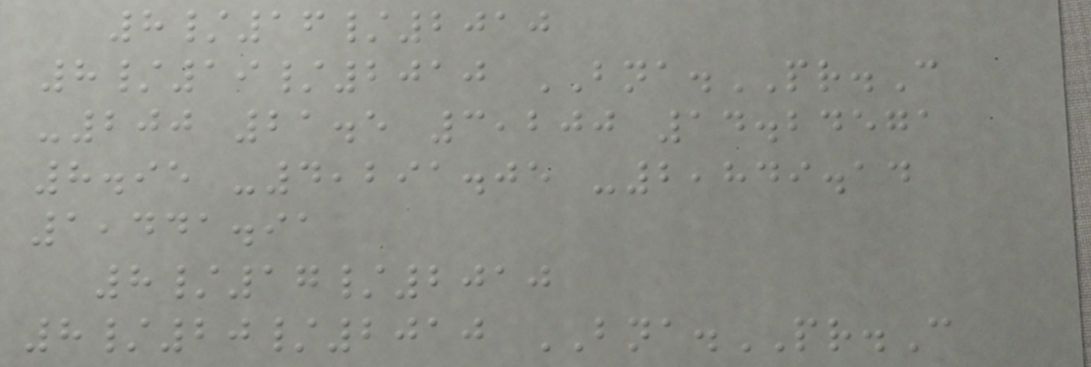8/16/2010
8/19/2010 BNA.PR.C
-200 21.5 3,200 14.24571
8.95 -4,291.05 -2,849.14
1,441.91
8/17/2010
8/20/2010 BNA.PR.C
